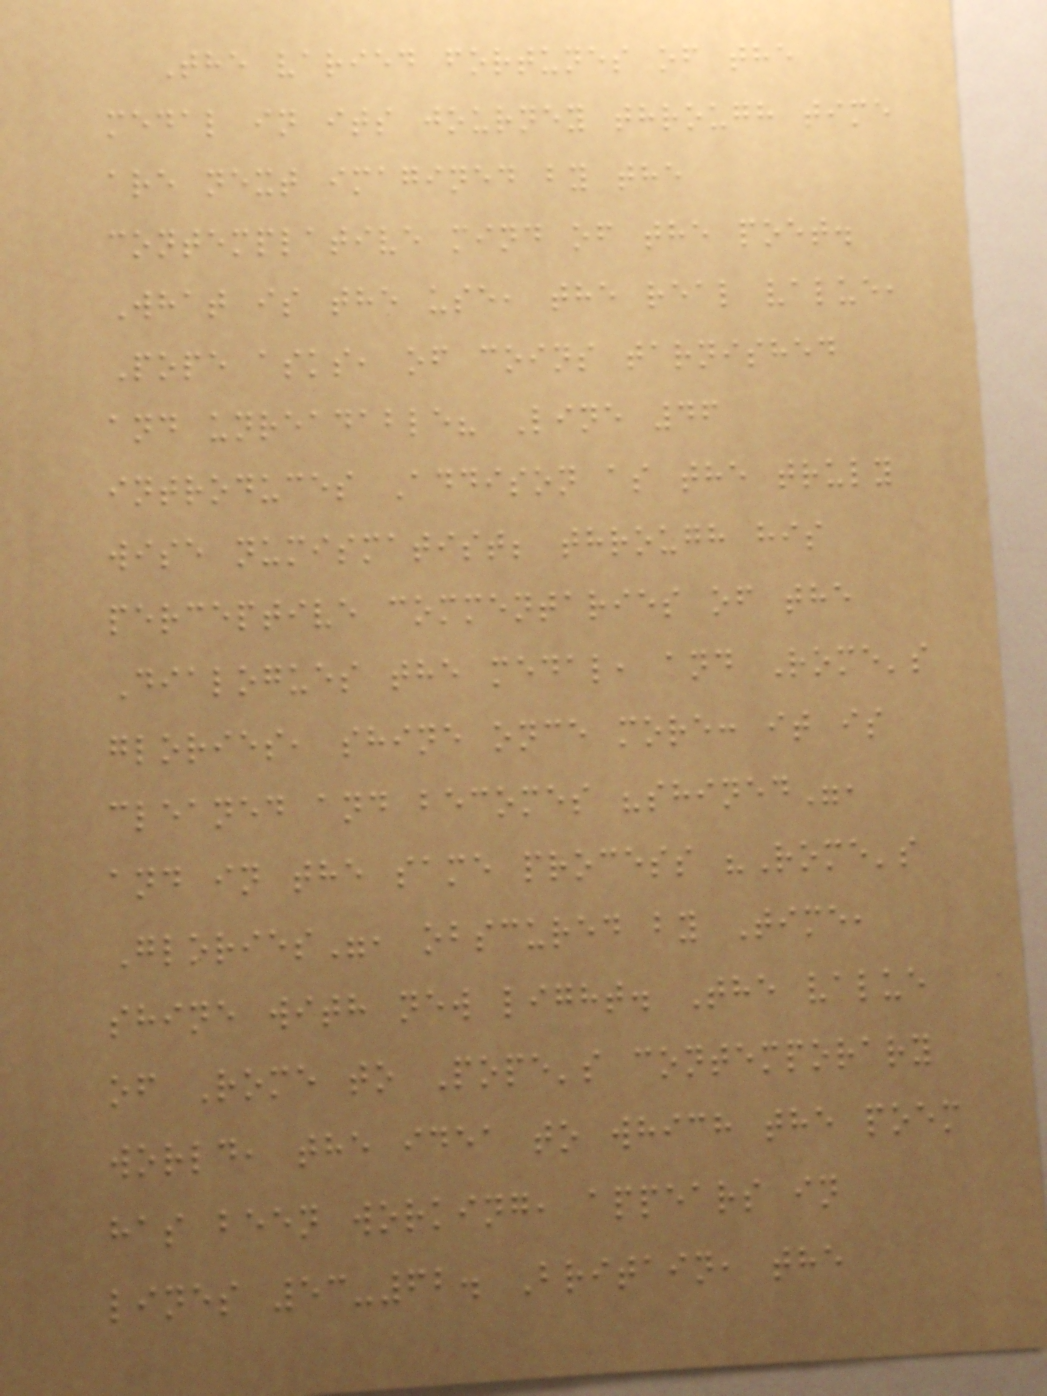The varied fortunes of the
medal in its journey through time
are next imagined by the
contemplative mind of the poet.
What is the use, the real value,
Pope asks, of coins tarnished
and unreadable? Line 46
introduces Addison as the truly
wise numismatist; through his
perceptive commentaries of the
Dialogues the medal, and Rome's
glories, shine once more: it is
cleaned and becomes "shined",
and in the same process "Rome's
Glories", obscured by Time,
shine with new light. The value
of Rome to Pope's contemporary
world, the idea to which the poem
has been working, appears in
lines 53-62. Britain, the
